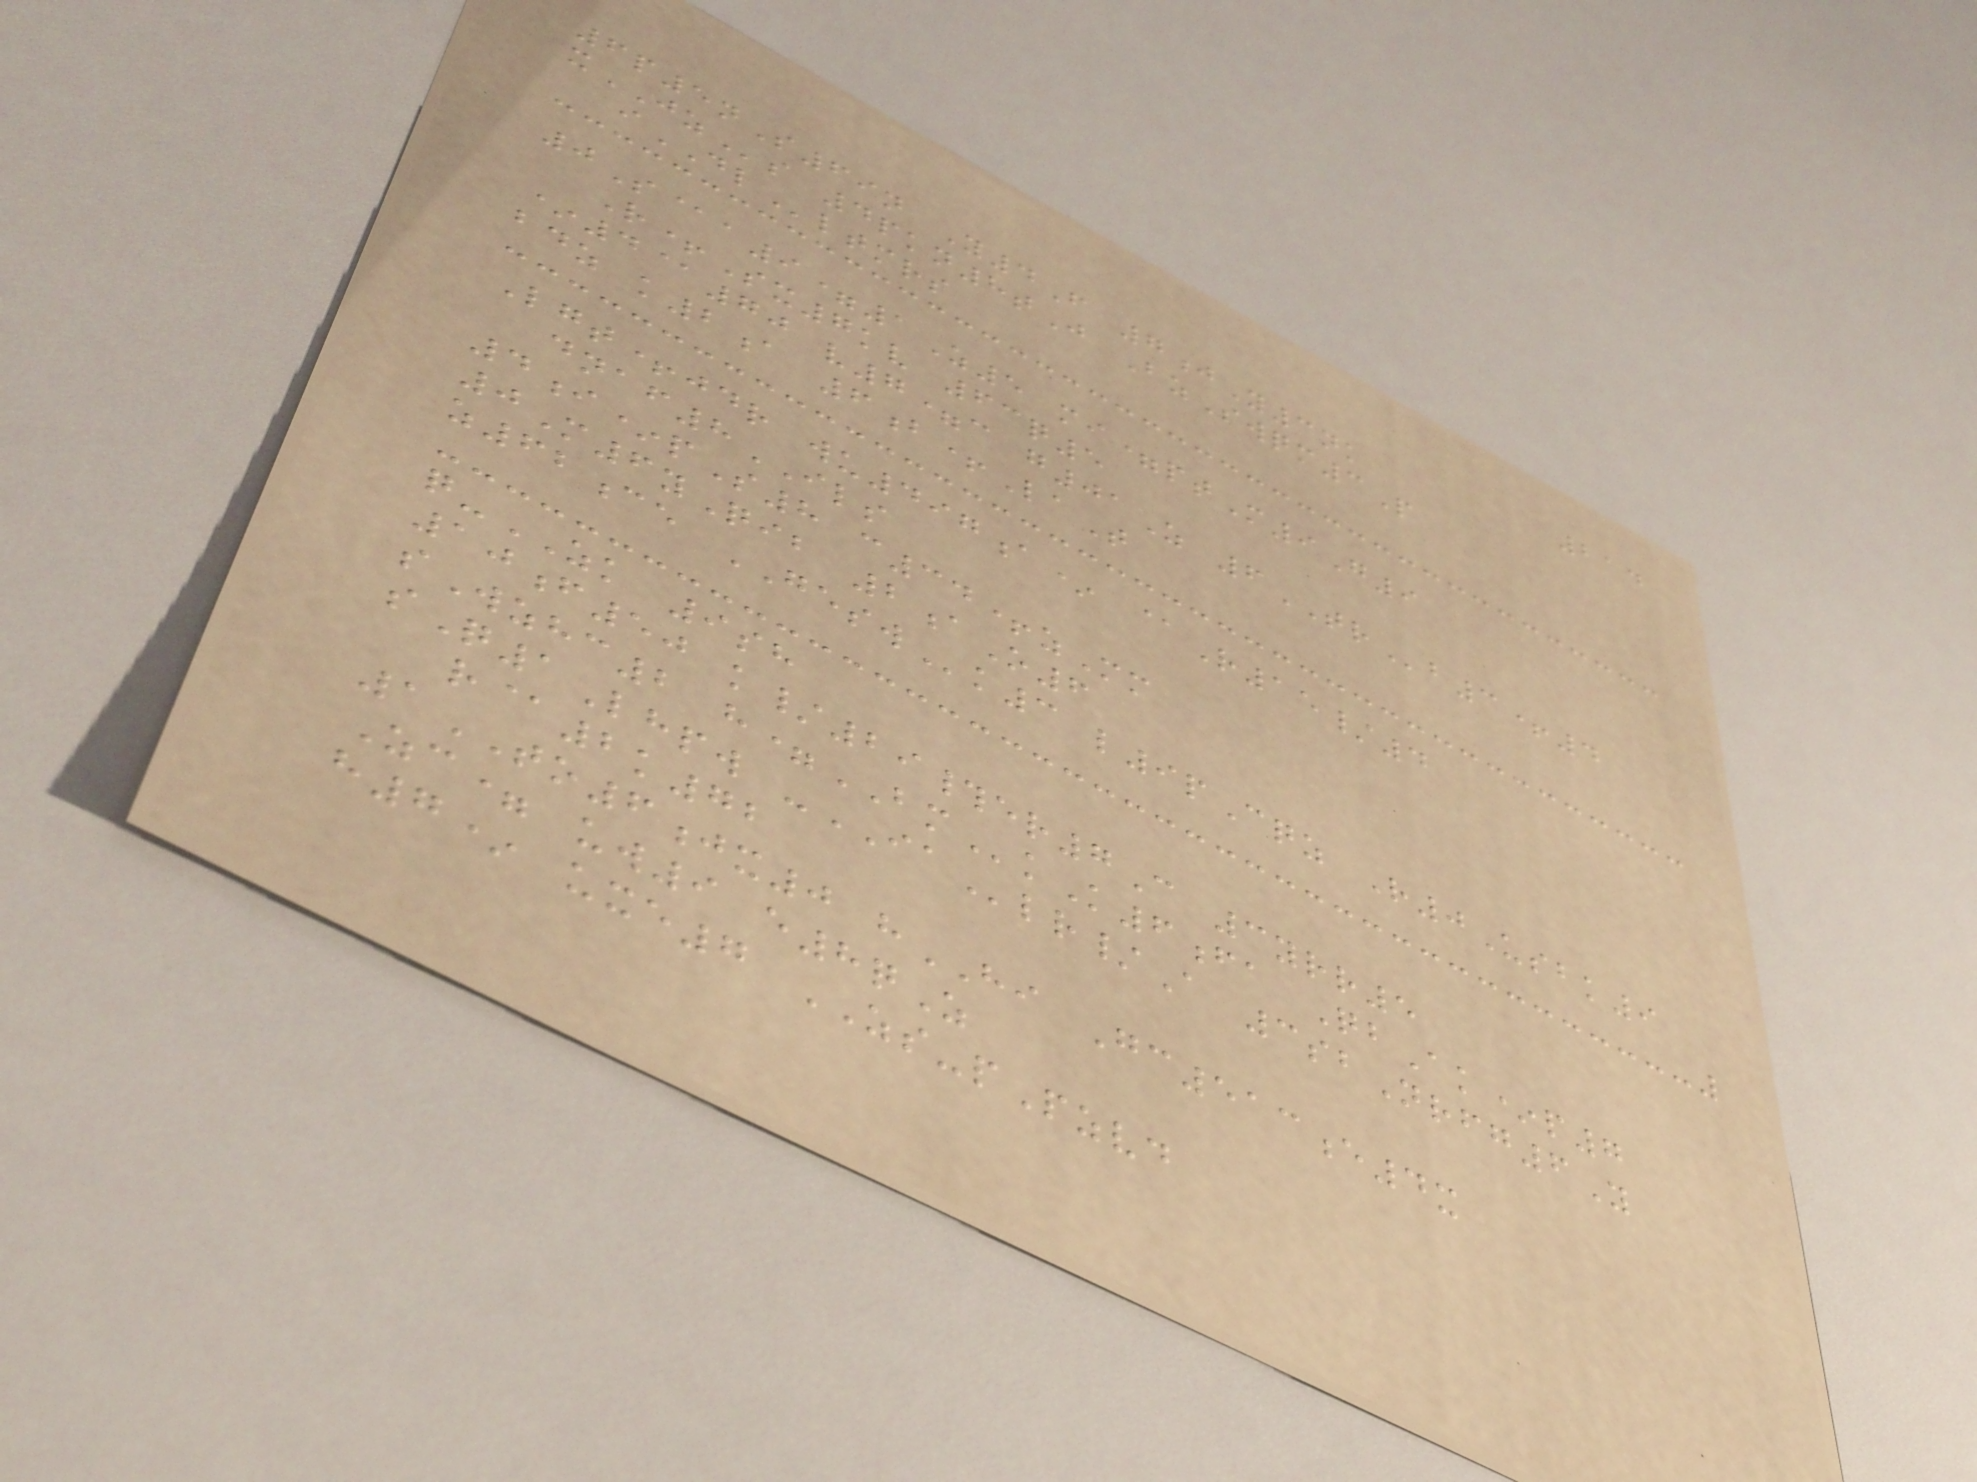214
6p5nS69n Y4F 7jY3nk
xJZs 4pkn8tJ BzSwqm3P
iDLltmrs
0S@a9=1Z5 mi=ptM9G9
R+Sx7kv 63q5
*4@70 v7=c g01Z 6TRb3+4
bdz k2a 6b+LaT
Lgt+jdr wu497a* @R15/4
dnaf8ILS
4i*pS8 c34+zMm
0M6yQib 2aO6
z62ce GESWk3 l9pCqz R0Usbk9
q-ZK 9sh
10f50 k/29#er7C 3yrr5
sWzhc2 h=BMkK6fa QbAk*p7
sQ1Lhpw -IAlr/A 3sbNrfg6Y
r@2k72
1TO6jx0 hHI Gc513e4x
Zc= uw9 e8qZ
h7* uxe7 ZS-pPzvd
